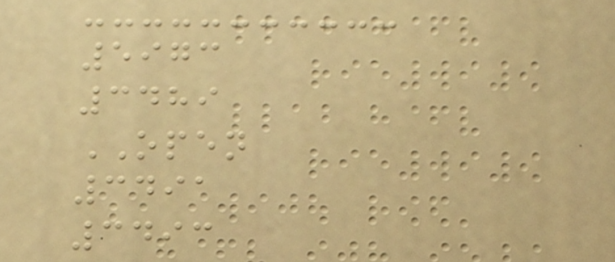5973
3489
OPEN
3491
3493
